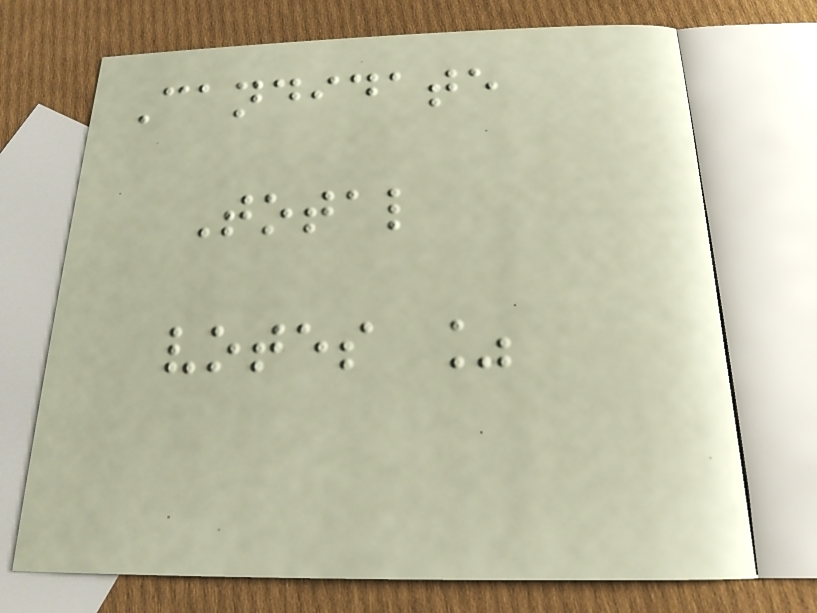Candidate
Total
votes %
